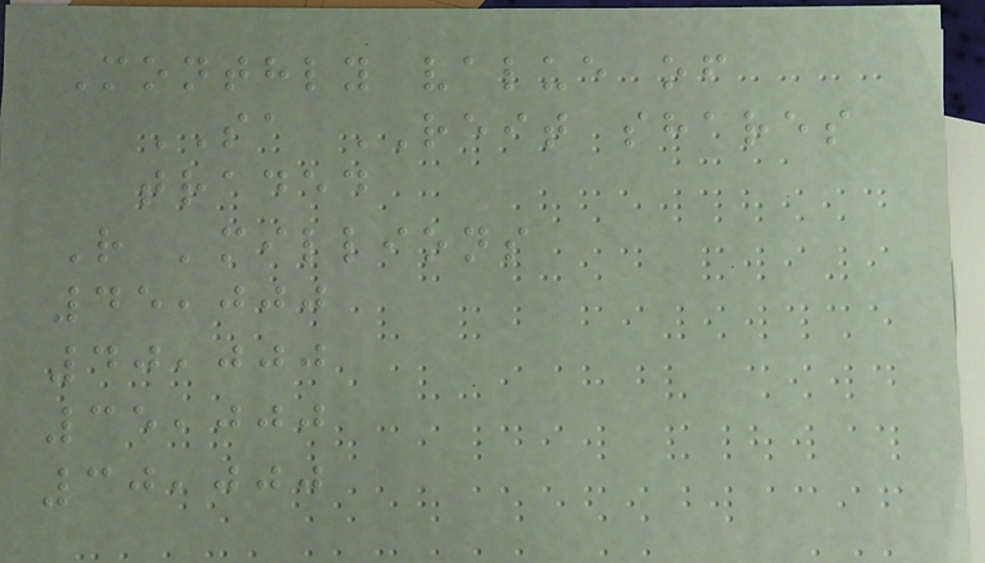Monthly value of
SA REIT shares
traded
R 'millions
45,000
40,000
35,000
30,000
